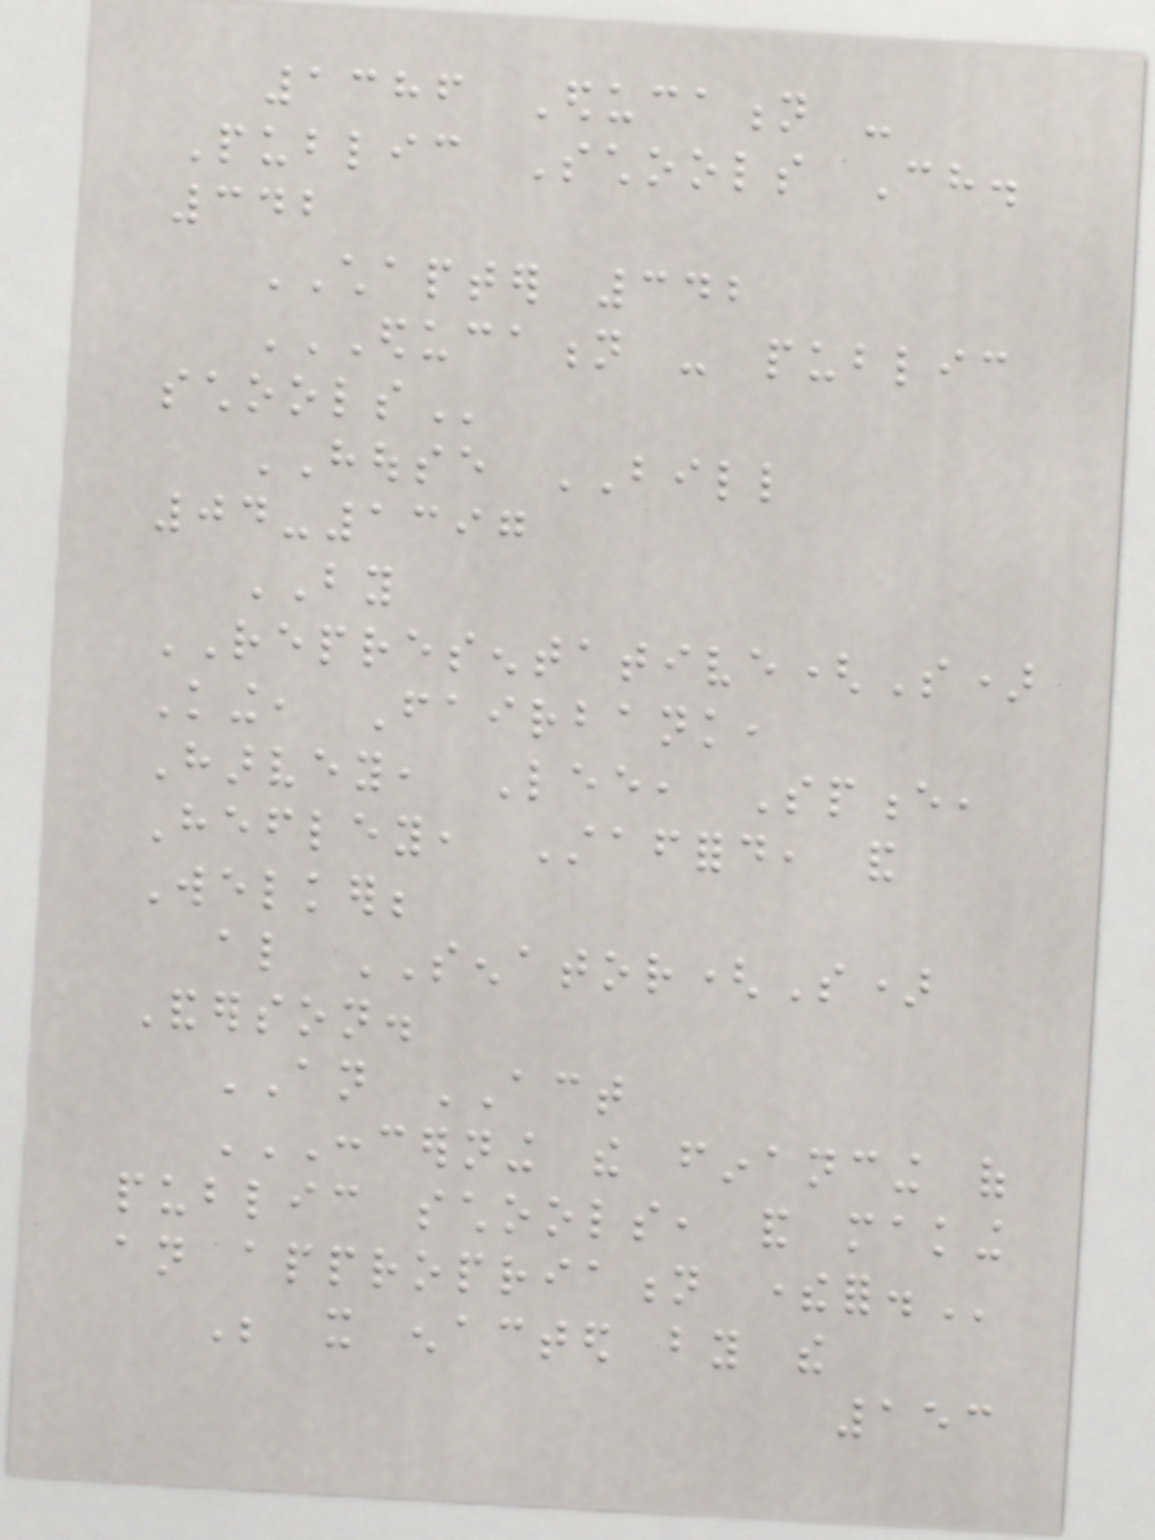1386 Education -
Public Schools Ch.
342
CHAPTER 342
EDUCATION - PUBLIC
SCHOOLS
HOUSE BILL
04-1397
BY
REPRESENTATIVE(S)
King, Fairbank,
Harvey, Lee, Spence,
Hefley, Stafford, and
Welker;
also SENATOR(S)
Anderson.
AN ACT
CONCERNING THE FINANCING OF
PUBLIC SCHOOLS, AND MAKING
AN APPROPRIATION THEREFOR.
Be it enacted by the
153
